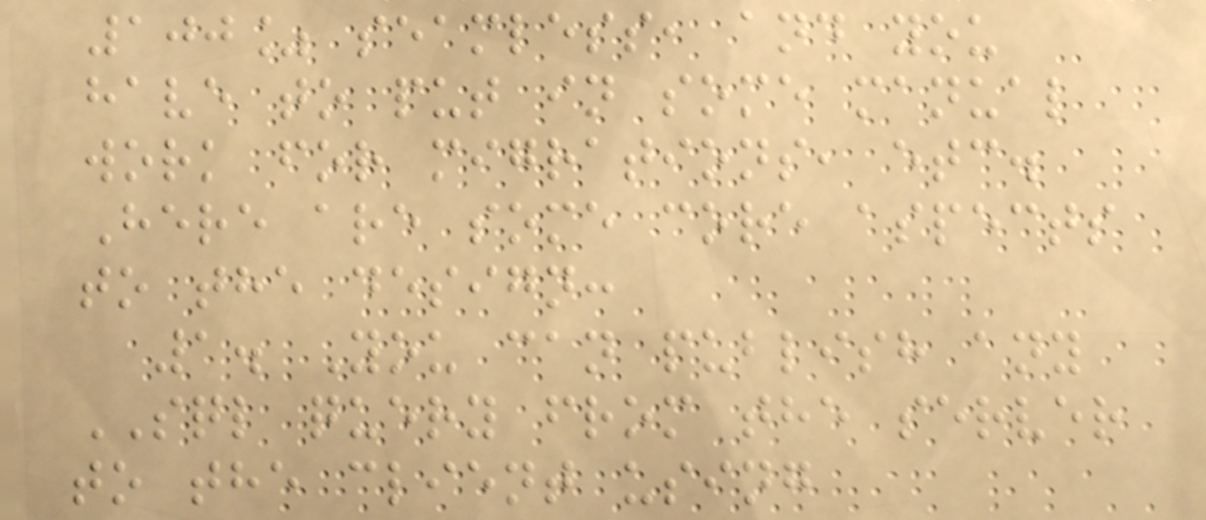100% seamless, and you
have to put in some manual
work for migrations, etc.
Here are some core aspects
to the design:
1. You can publish any
SQL query from the server
to the client using
